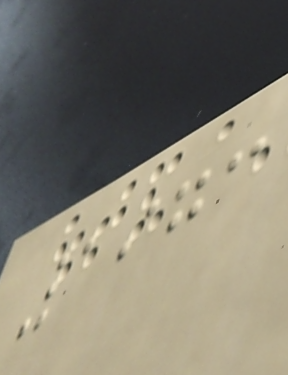1973
